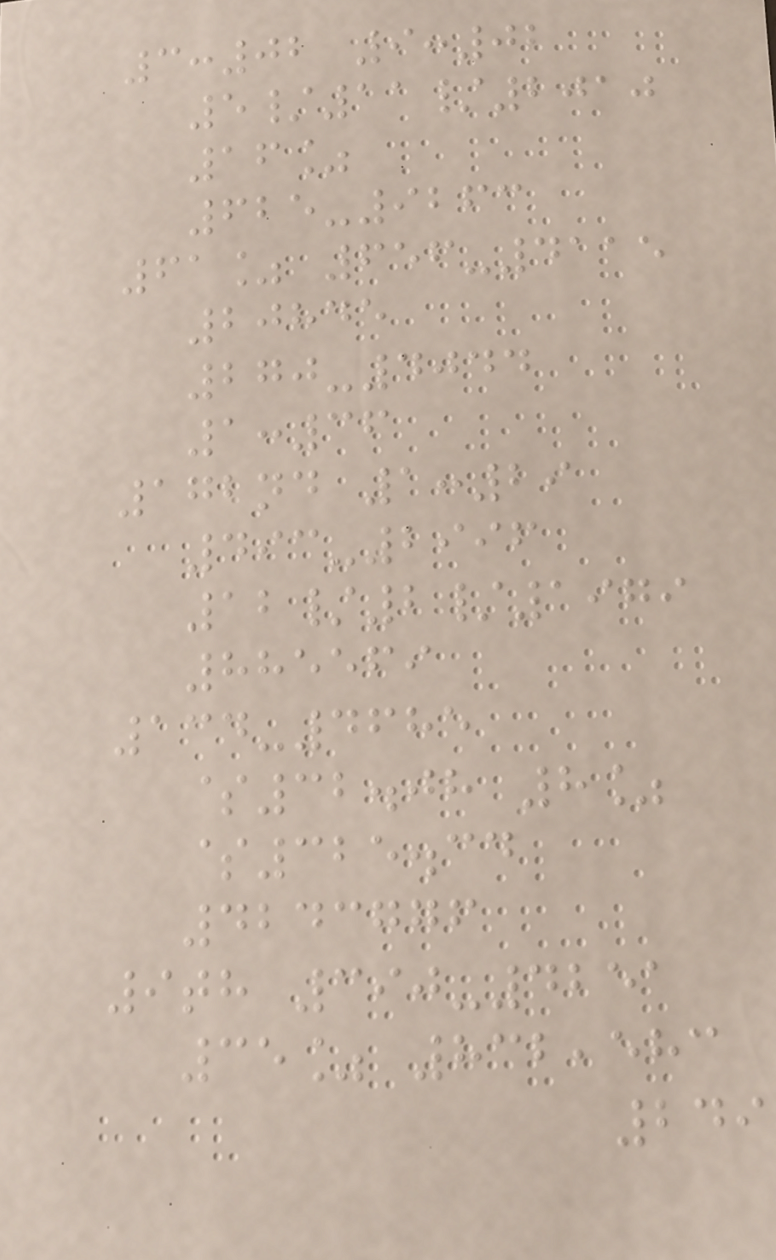3:02 9:02
5/11/2010
16%
625-9263
61% 656-4115
20845
270-4044
1:36
172nd 1:29
493-2996
12/2/1979
885569
134-4685
$32.08 8%
$325.34
4243776
9th 390-4251
35% 832,583
249
